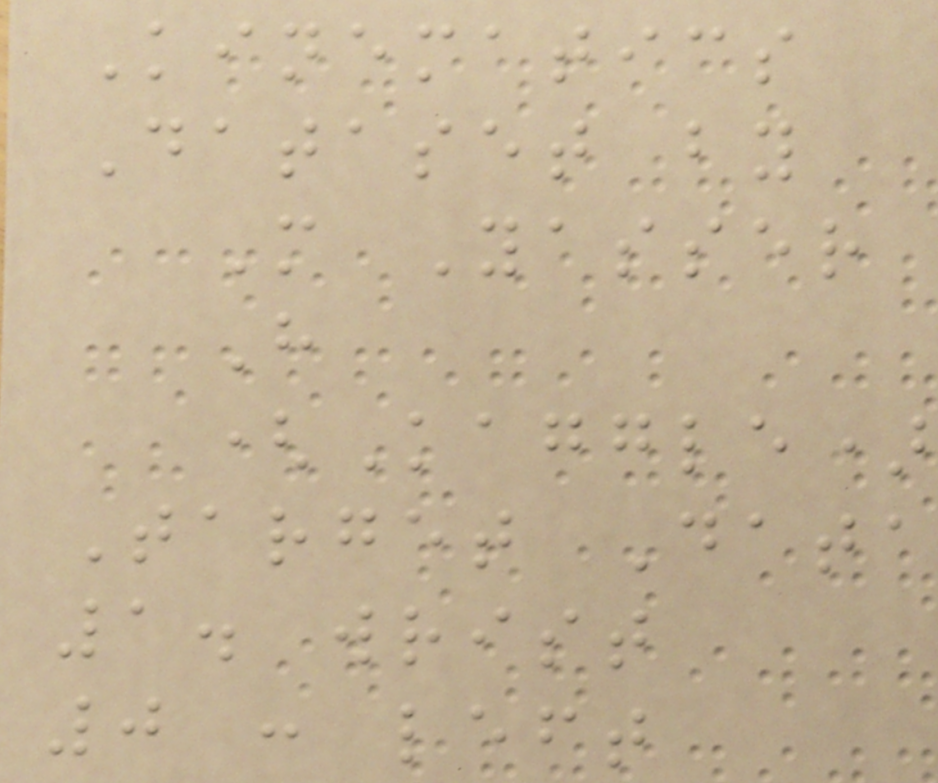Kinematics
Dataset by
M Yasser
H
(Kaggle)
Target Data
1. wrist
0 : left
